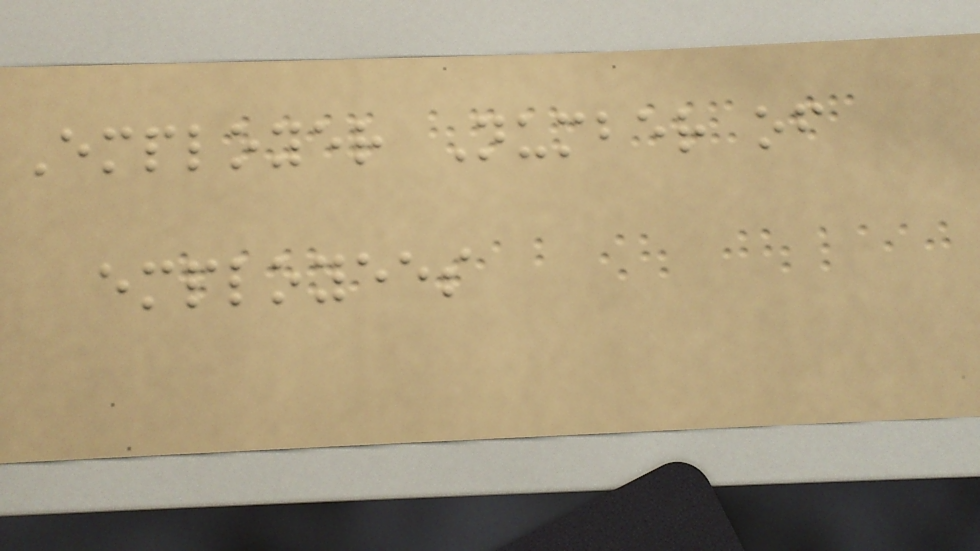Employer Number of
employees
